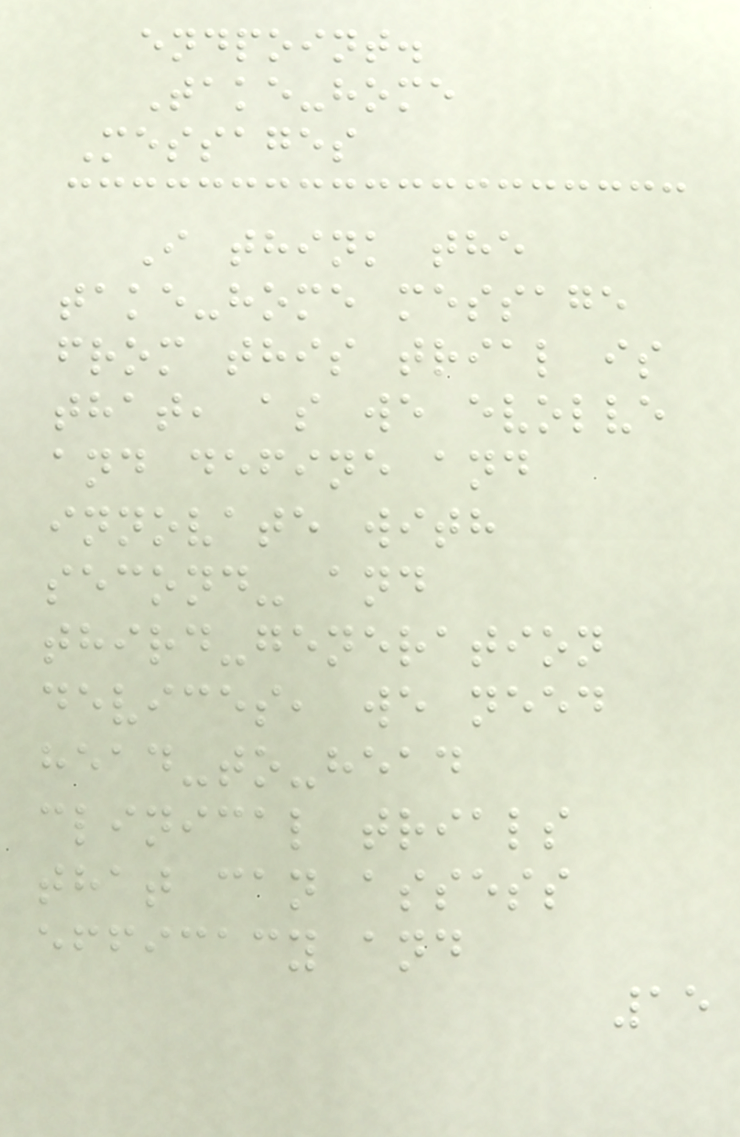endpoint.
Take-home
Messages
I think the
take-home message
from this trial is
that, as we evolve
and define and
innovate with
second- and
third-generation
devices, we need
head-to-head
clinical trials
that can assess
efficacy and
15
